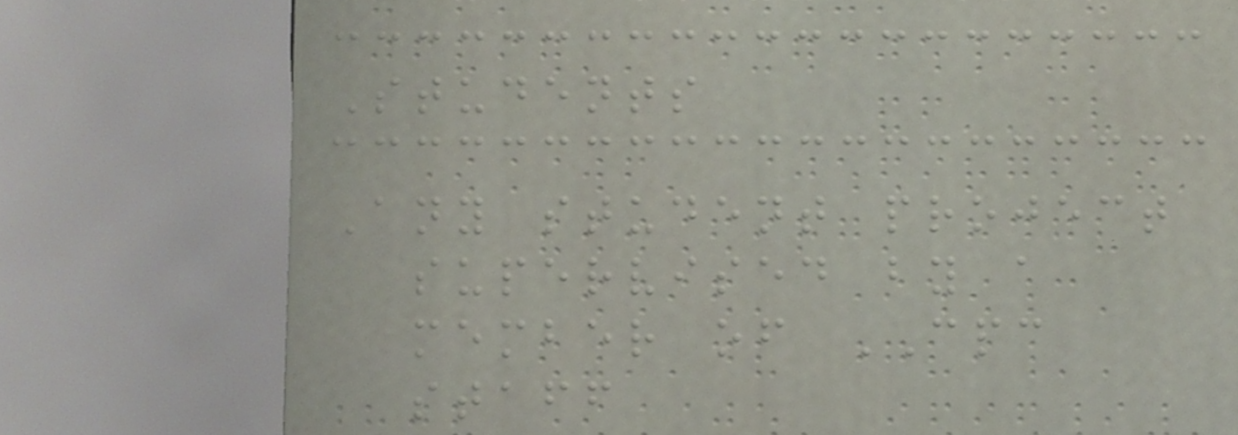Students
Any student project
supervised by a
member of CPC
staff
